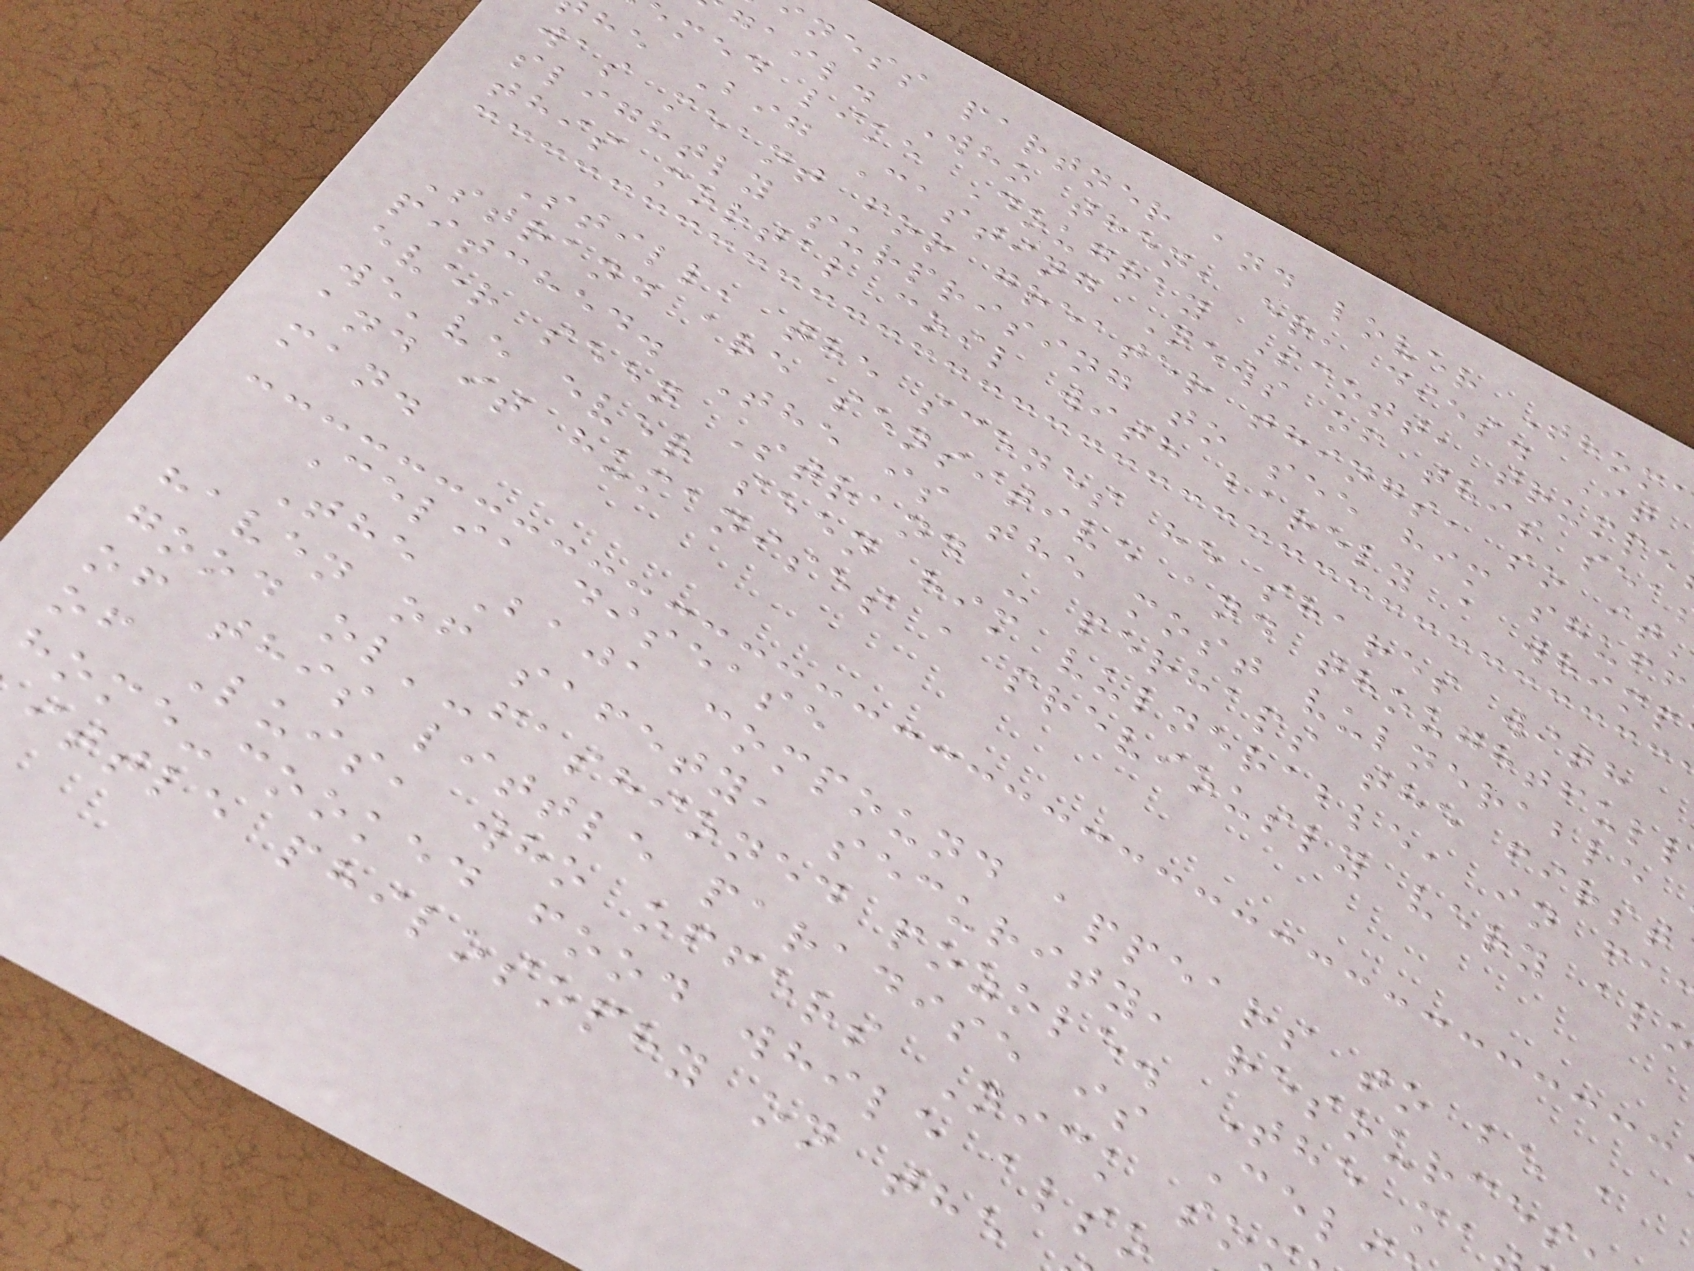ness partner and lover Thom
gail. Who then, er, dies. It
med like Dougray Scott, trumpe
he Big Casting News of this sea
was meant for greater things, so it
slightly surprising to see him shuff
this mortal coil with barely a whimp
Still, the scenes he shares with
Strand are sensitive and thoughtfull
pitched. The is the most vulnerable
ever seen Strand - perhaps the first
we've ever seen him vulnerable, in fa
and it humanises a previously very alo
man.
Celia disease
The Baja compound appears to be a
haven of safety, security, resources
good ol'-fashioned pozole. The ma
of this little paradise is Cel
of Luis, who offers Nick so
home-cooked food while also
ittle philosophy on the
